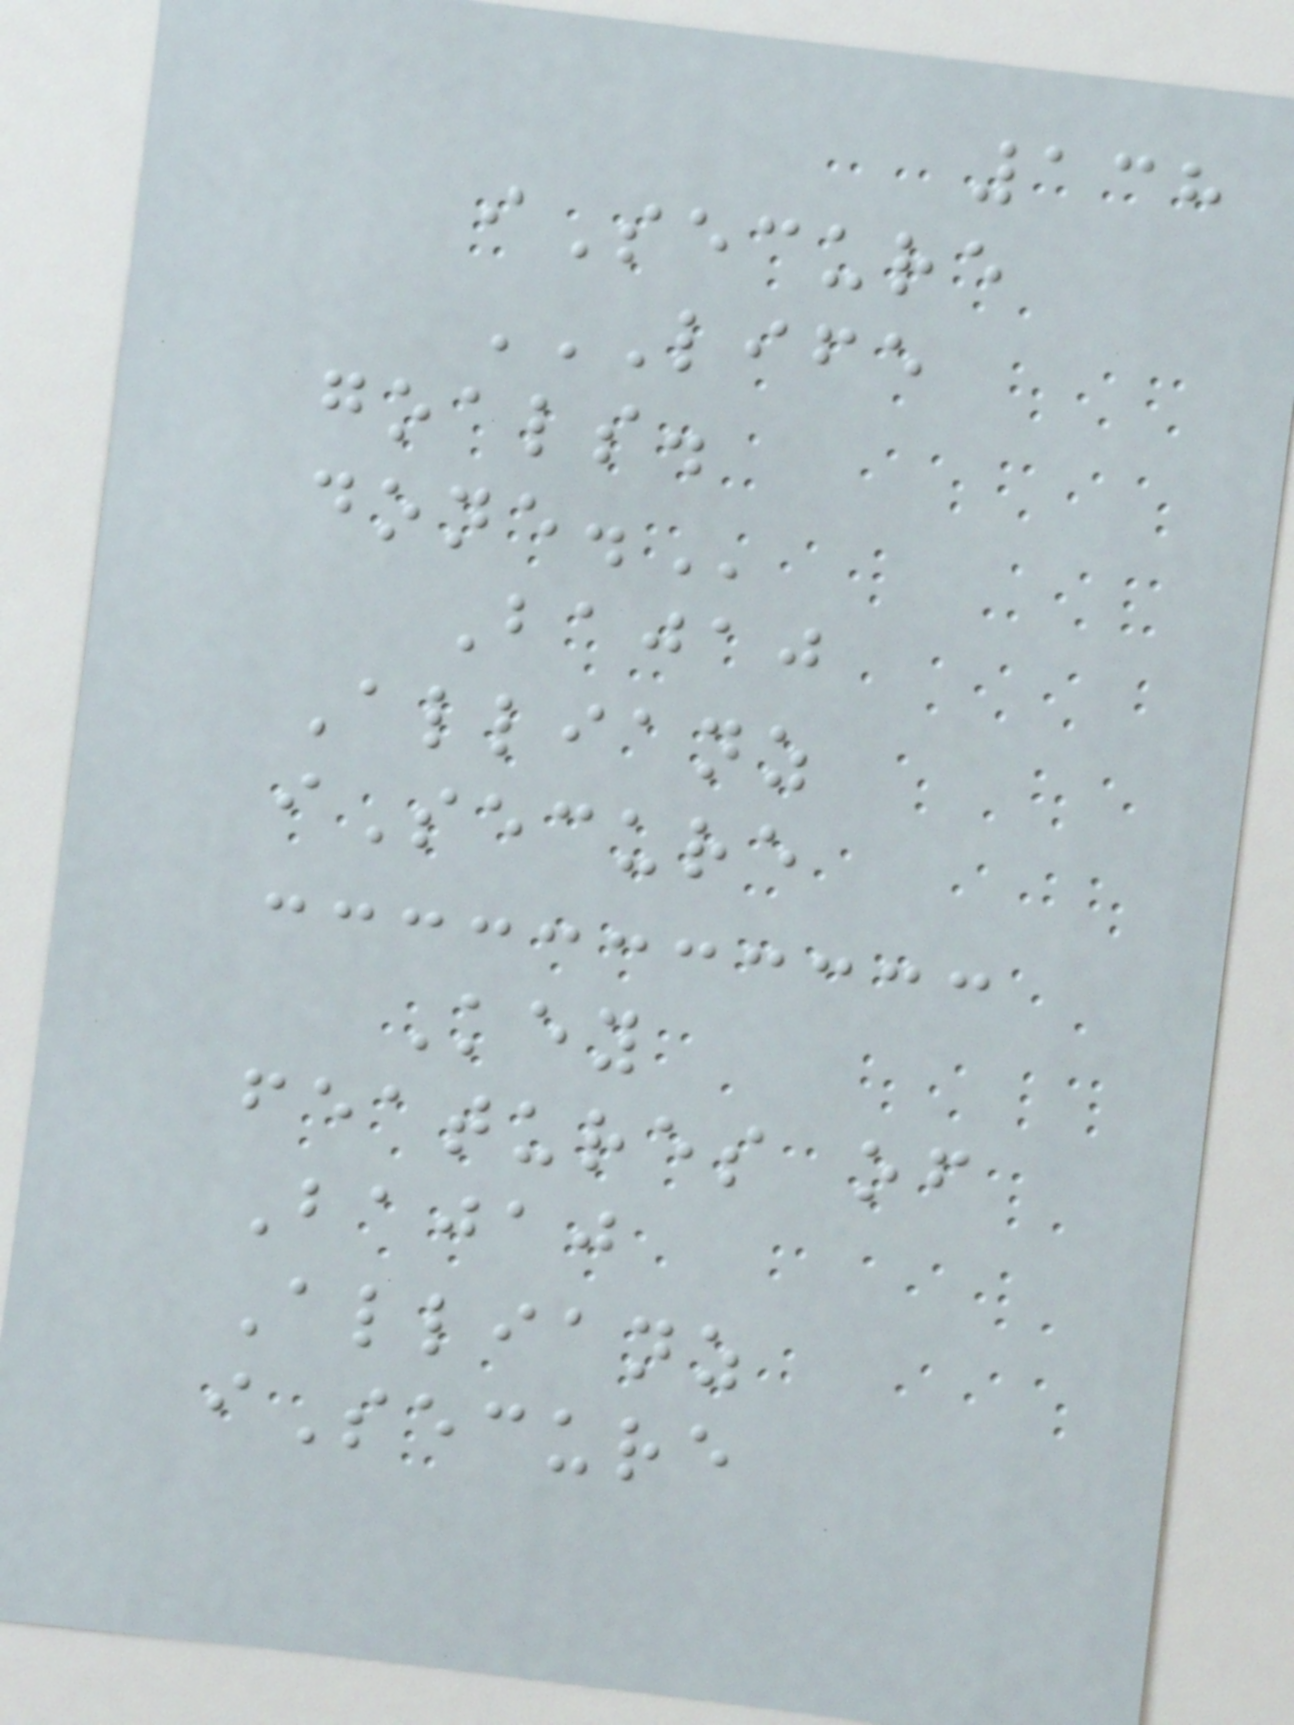138
iSecure
LIFE
GOALS.
DONE.
Bajaj
Allianz
iSecure
Key
features of
Bajaj
Allianz
iSecure
